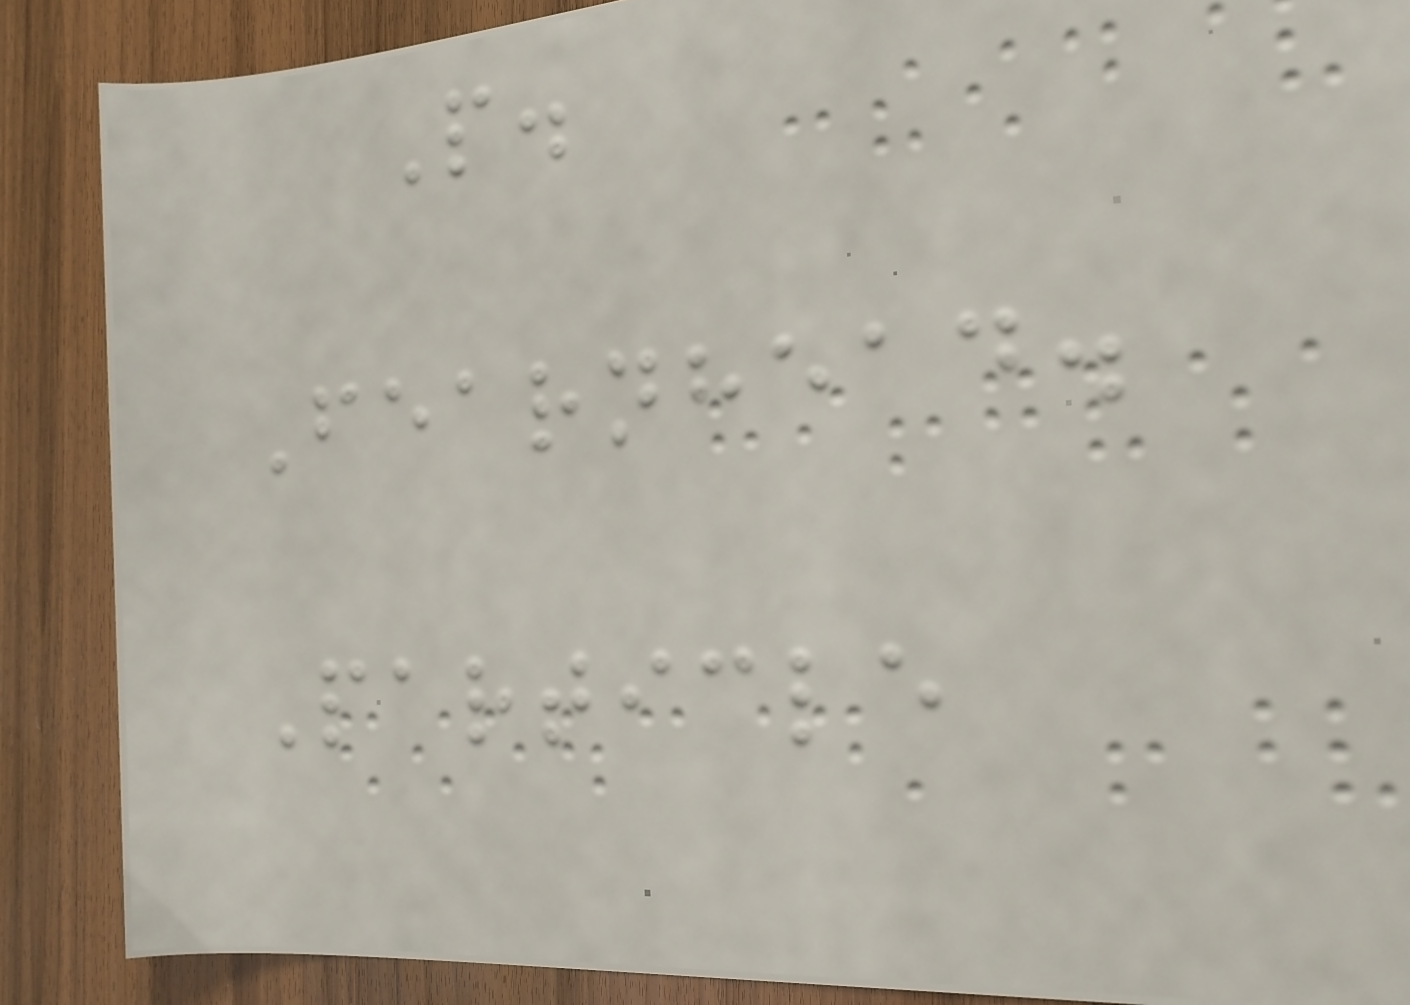P.
Fearnhead.
Particle
